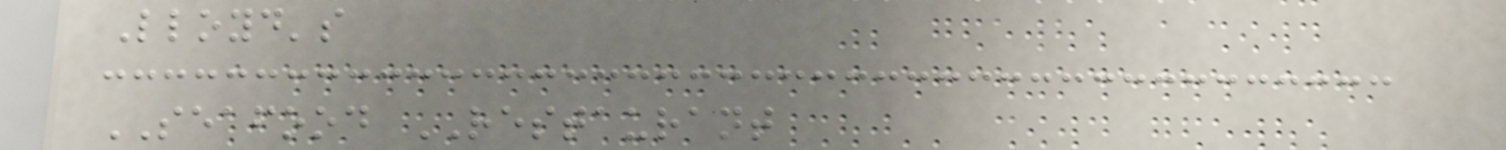Lloyd's
SEAFOOD RESTAURANT
